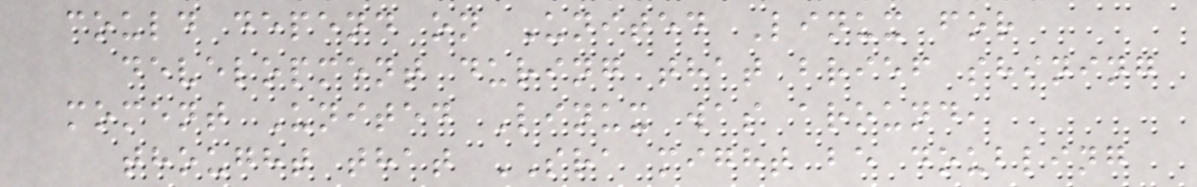could depend on United Linux for
development during that brief shining
moment United Linux was around,
thought that SRA might be doubling
